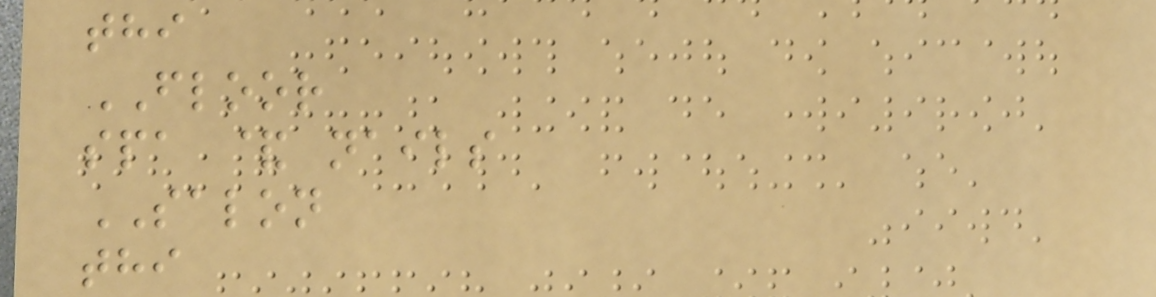thi
FLOOR
spa & nails
SALON
thi
